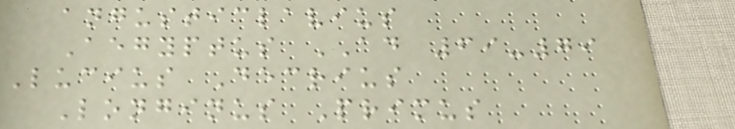angusticlavius
Aegyptus AD 69-79
Lucius Decrius
Longinus Primus
